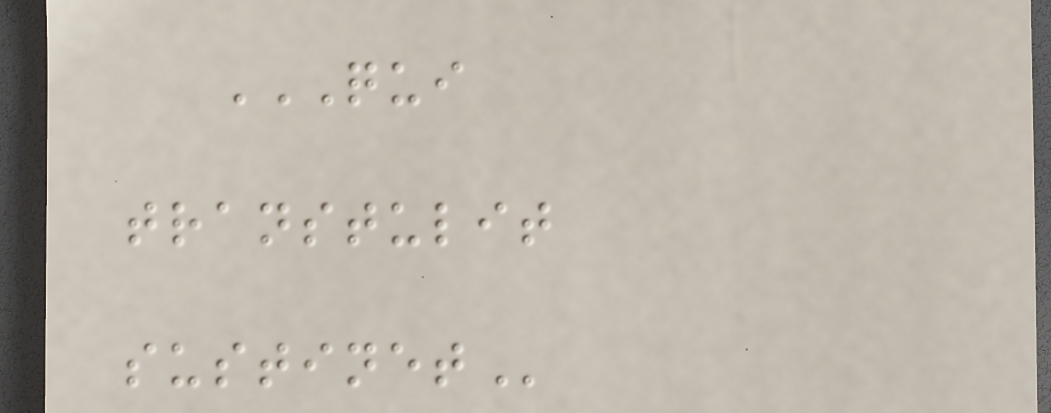QUI
TRANSTULIT
SUSTINET
